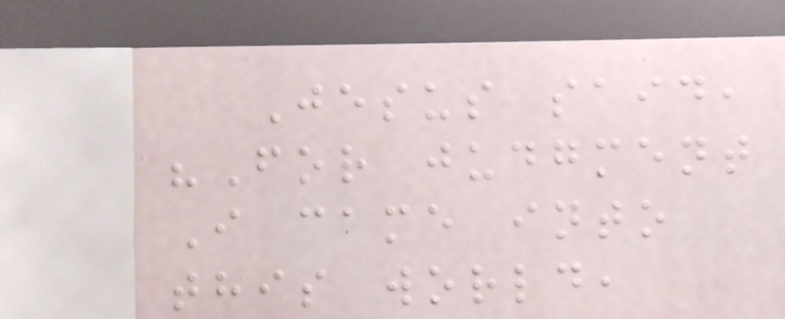Jesus said,
"For judgment
I came into
this world,
